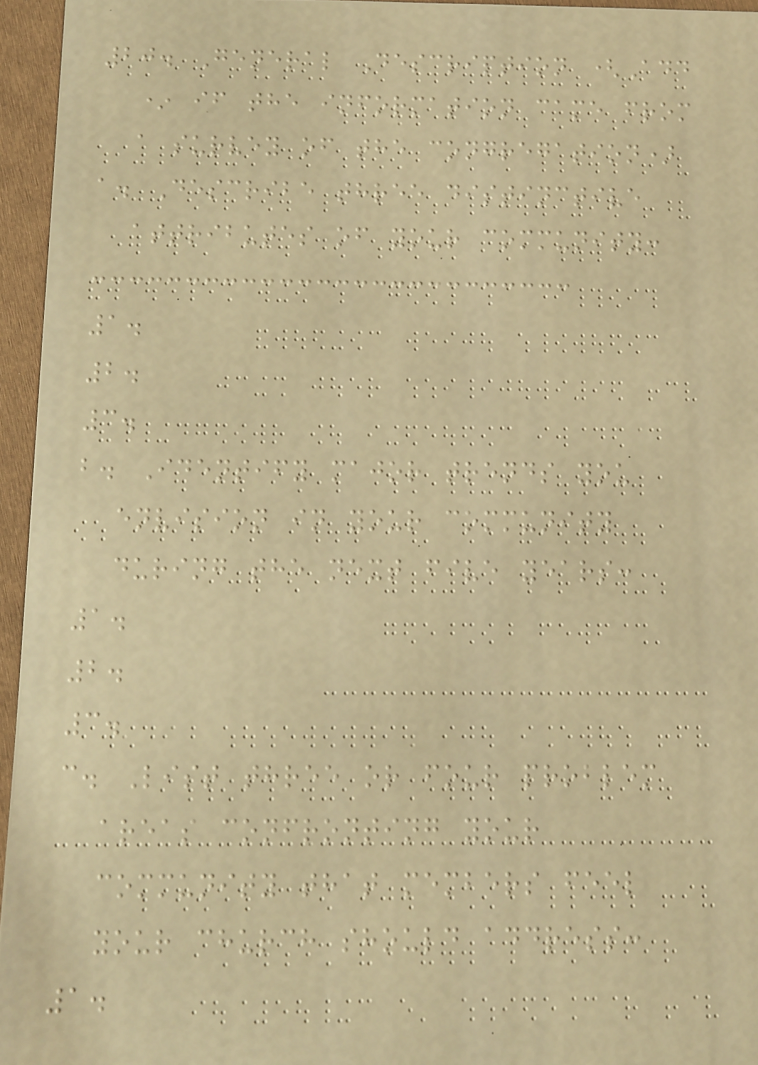20. General Description (Add
* if the information came from
a survey of the congregation)
a. Describe three distinctive
attributes of your community:
1.
2.
3.
b. Identify major trends you
envision in your community
during the next five years:
1.
2.
3.
c. List three or four problem
areas confronting your
community that members feel
your church should address:
1.
